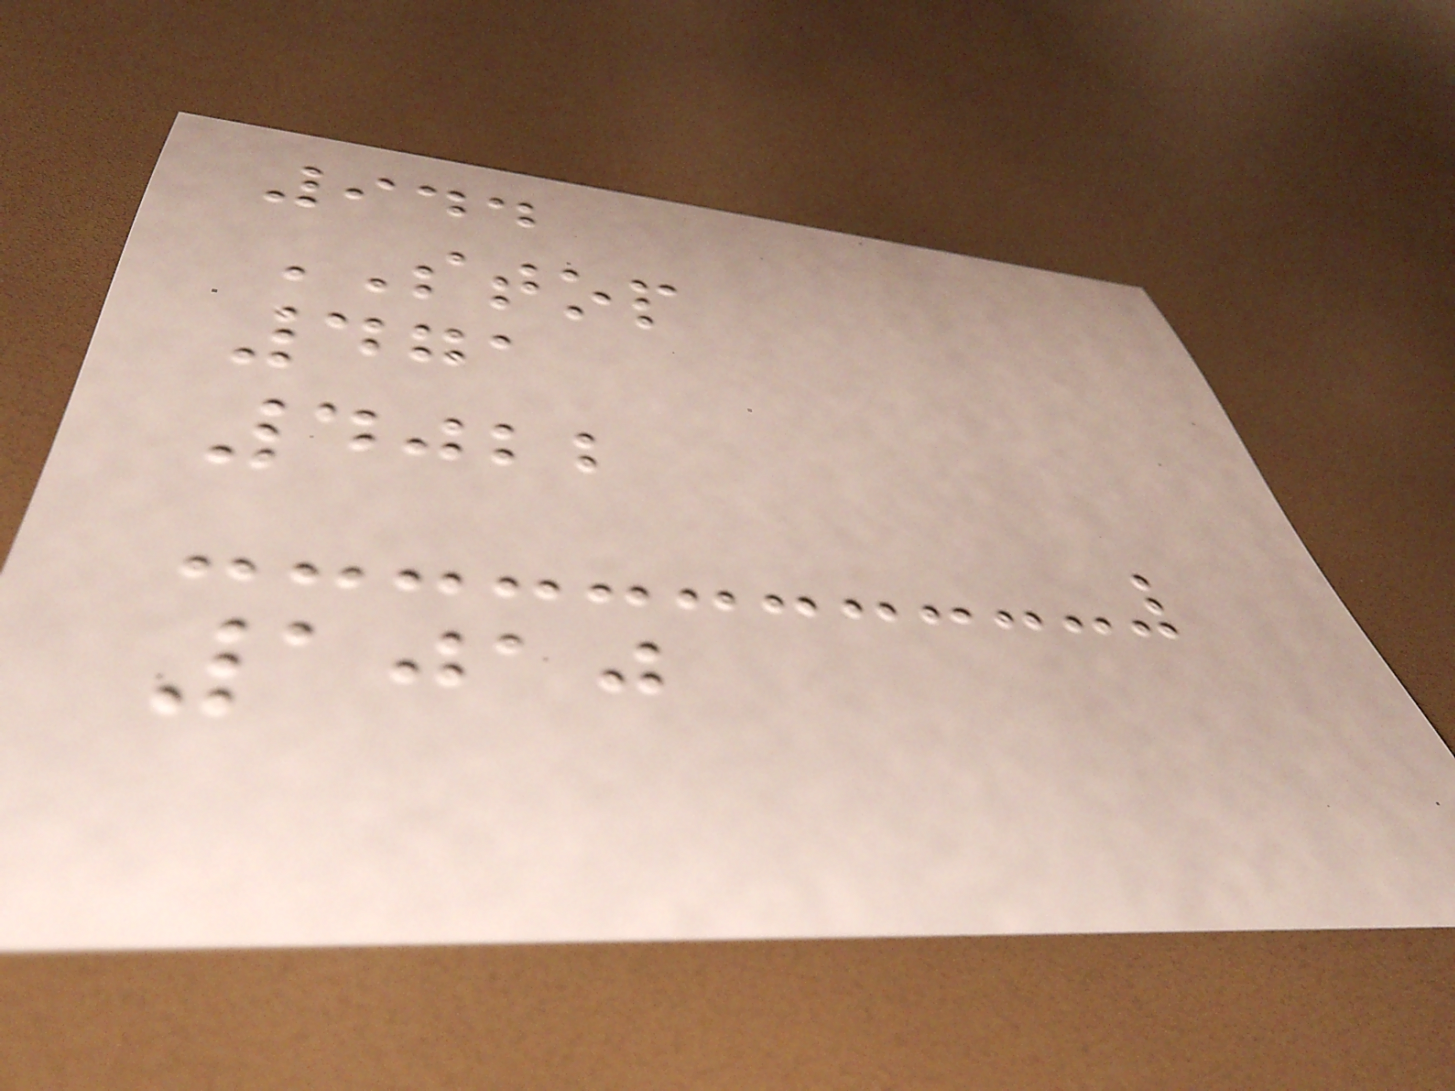944
STOP
471
4022
1010
